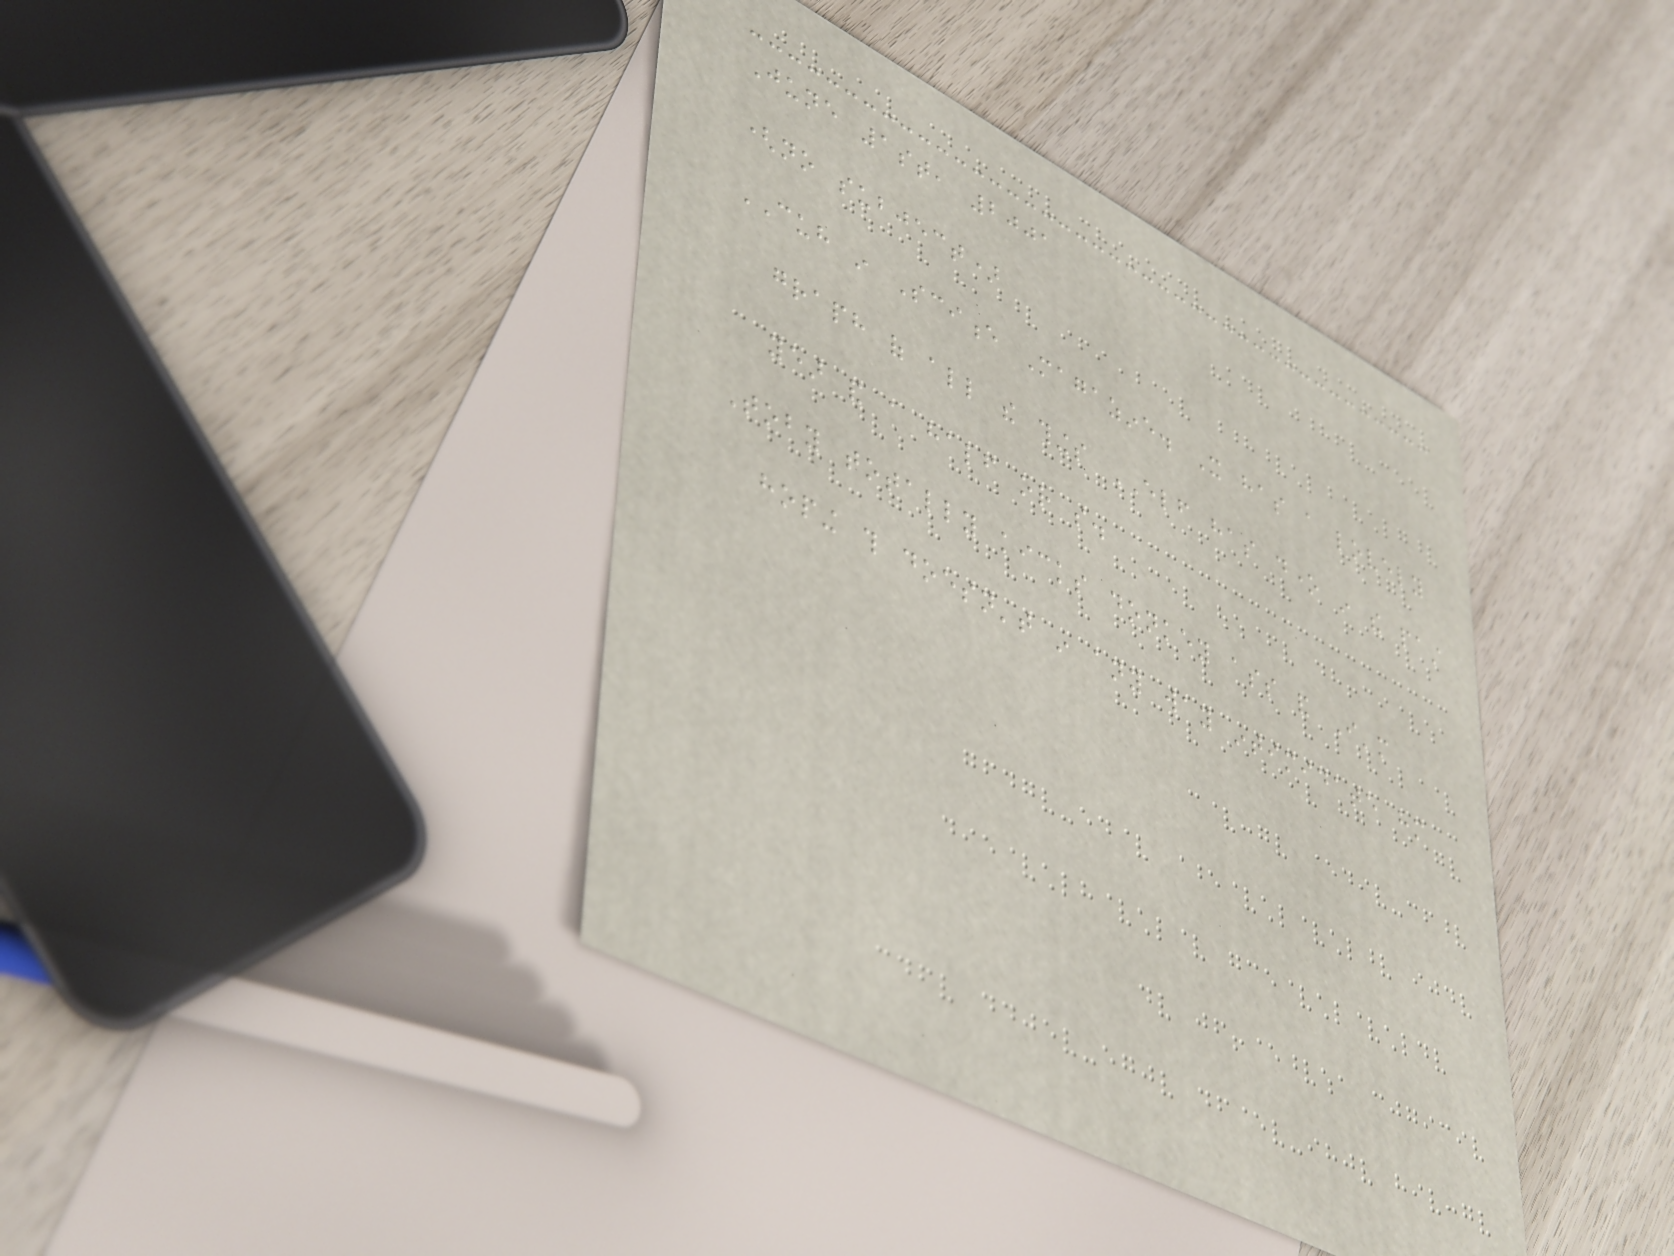June 1st, 2001
(no subject)
CUH in Science Magazine. It has a lovely
graph of all the things ELF has done in the past
year and a half or so.
Toby totally kicks donkey ass and I'm
hoping this doesn't in any way intimidate him
